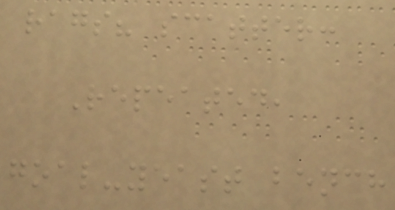rags? scatter:
Repeated,
goal-yeast bench
